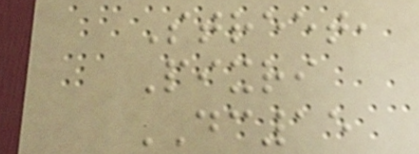Street,
Pixri
DC15
